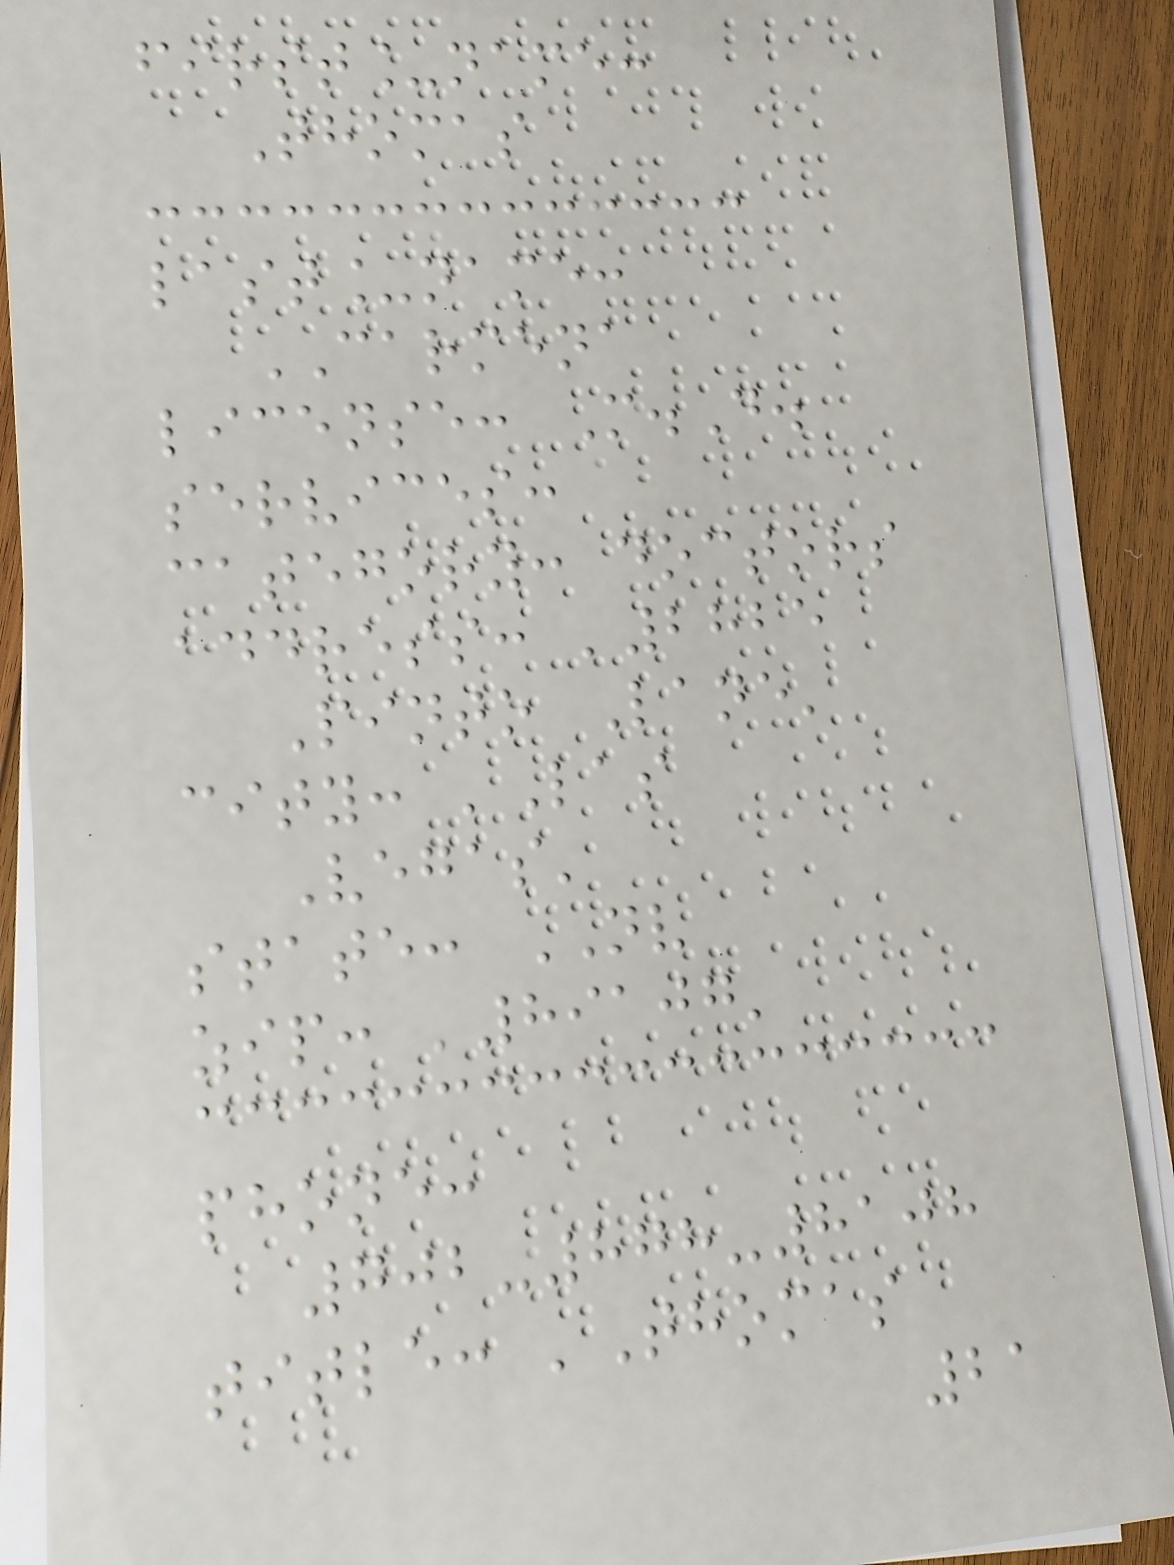first_name:
Thomas
last_name:
CARMENA
license: M.D.
services:
category: doctors
address: '2825
Pinto Lane'
city: 'Las
Vegas'
state: NV
zip: '89107'
phone:
702-878-8108
title: 'Thomas
21
